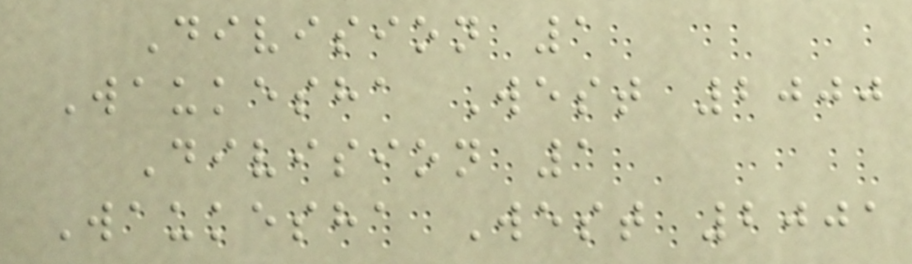Division 1
Waukesha West 2000
Division 1
Waukesha West 2001
